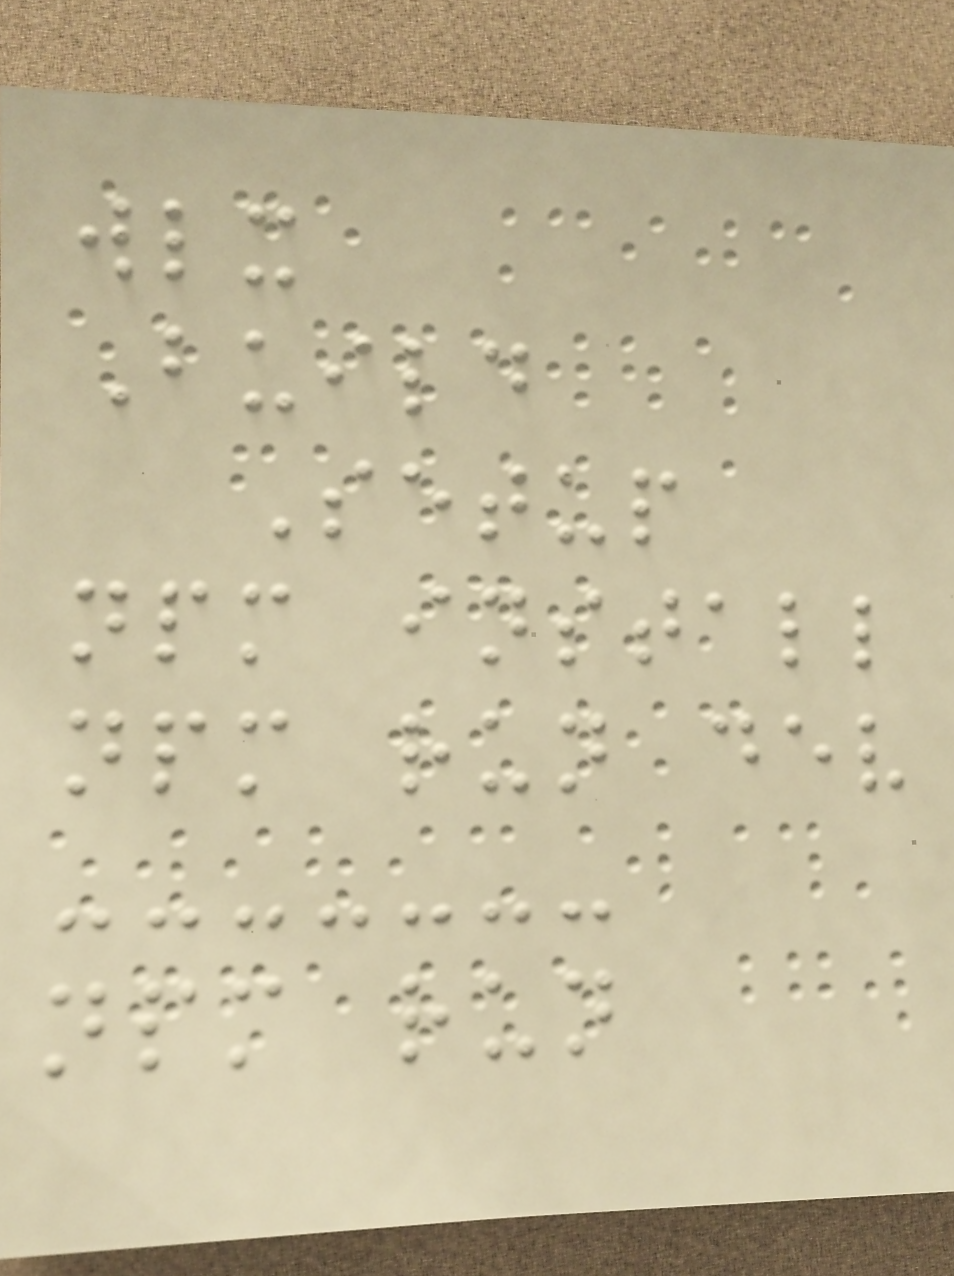wlx
Build
Setup
npm install
npm run dev
npm run
